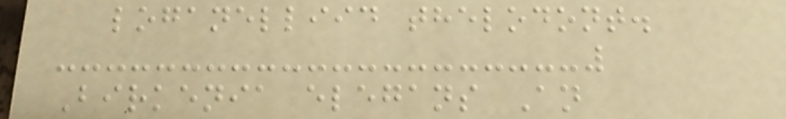loganelliid thelodont.
Birkenia elegans An
